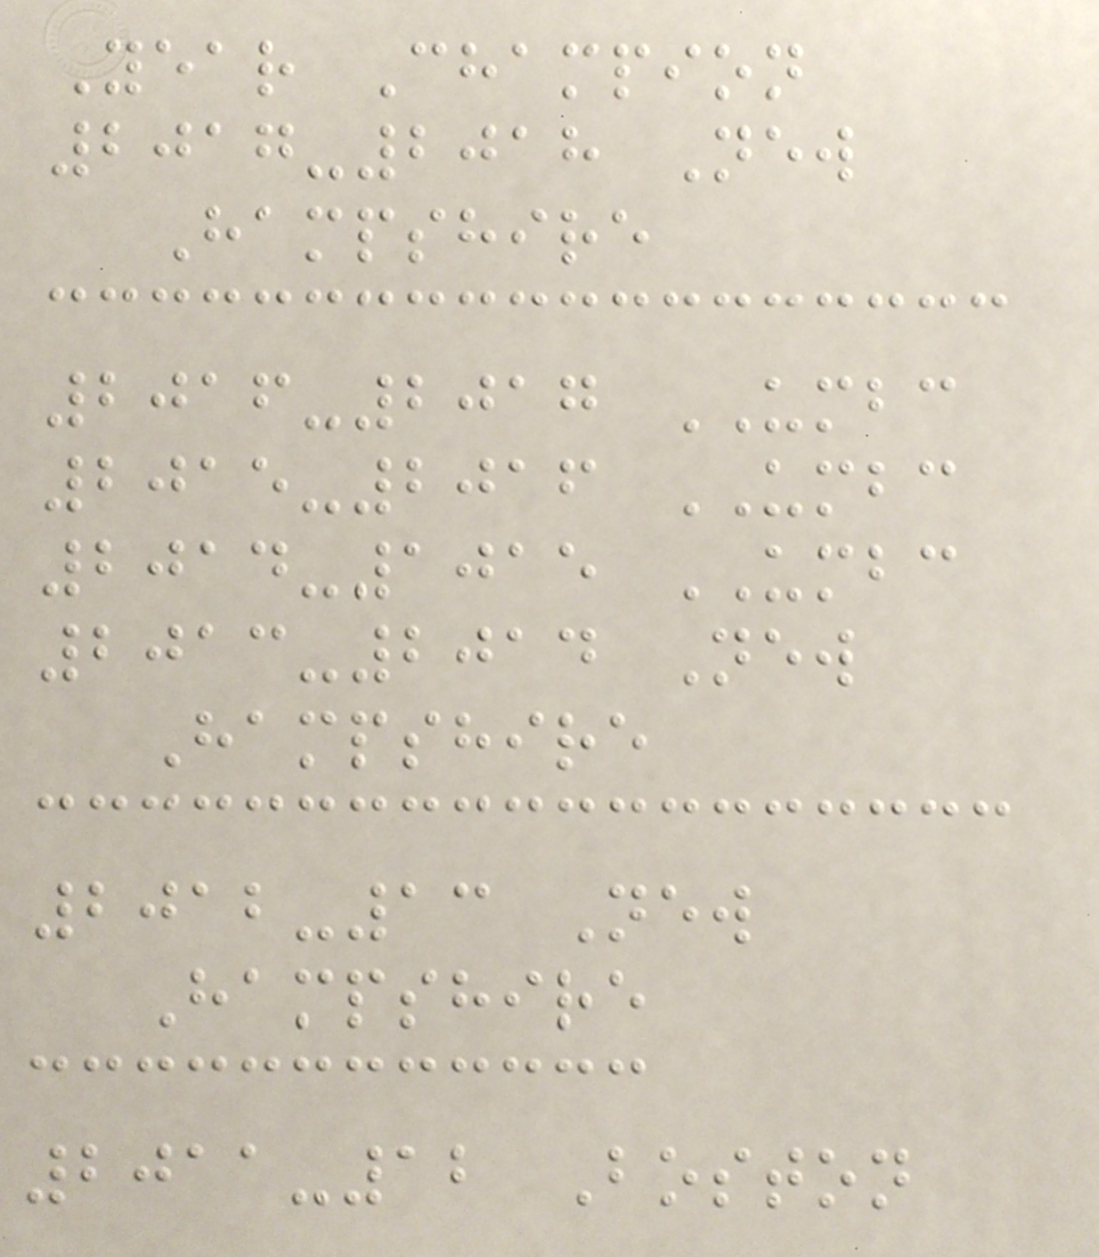Year Champion
2017-2018 New
Hampshire
2016-2017 UMBC
2015-2016 UMBC
2014-1015 UMBC
2013-2014 New
Hampshire
2012-13 New
Hampshire
2011-12 Boston
